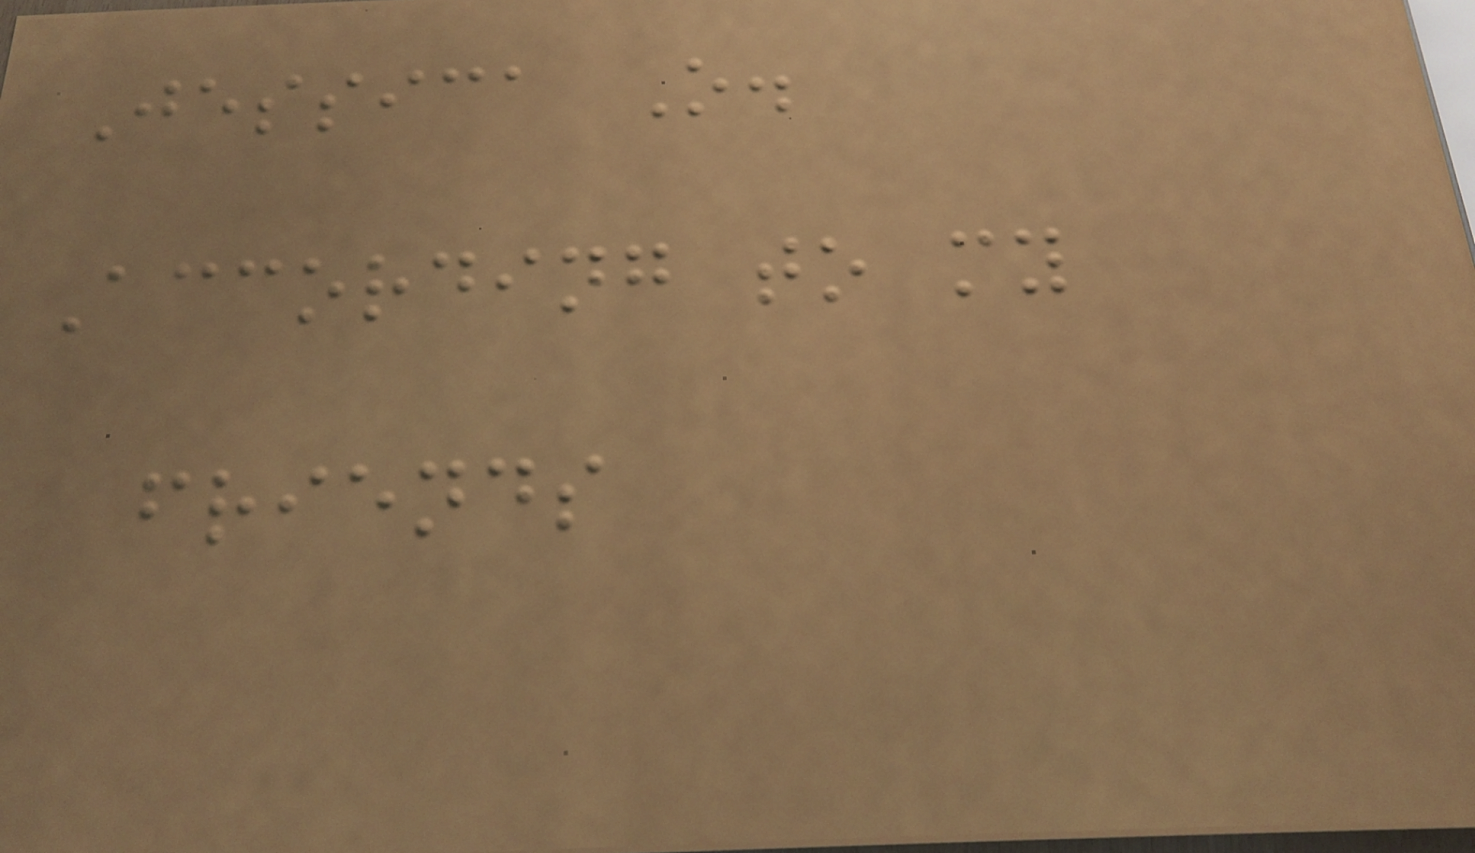Jessica O.
According to my
friends
